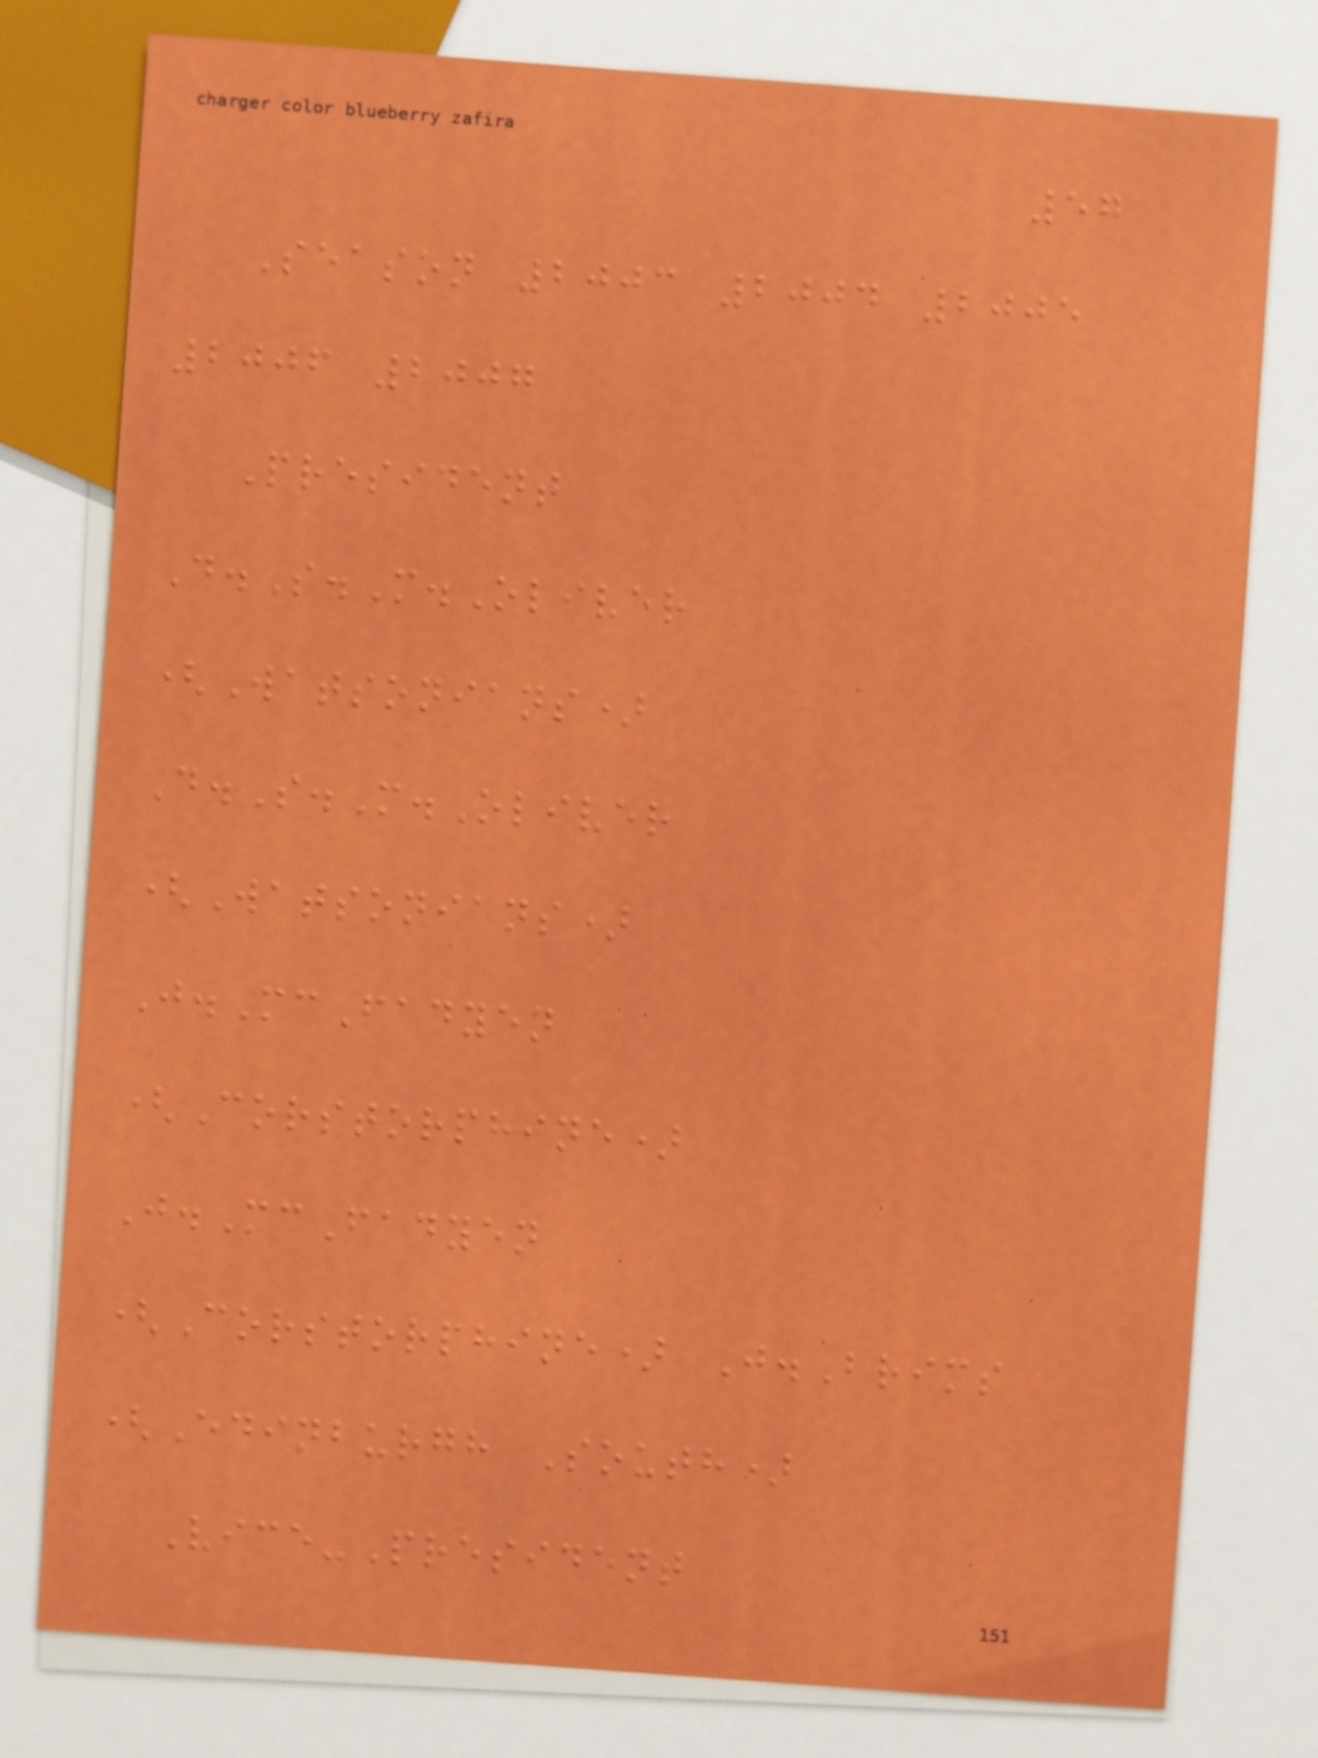57
Season 2003 2004 2005
2006 2007
President
D.S.M.Oliver
(Watsonians)
D.S.M.Oliver
(Watsonians)
J.McFadyen
(Corstorphine)
J.McFadyen
(Corstorphine) J.Brims
(Edinburgh South)
Vice-President
